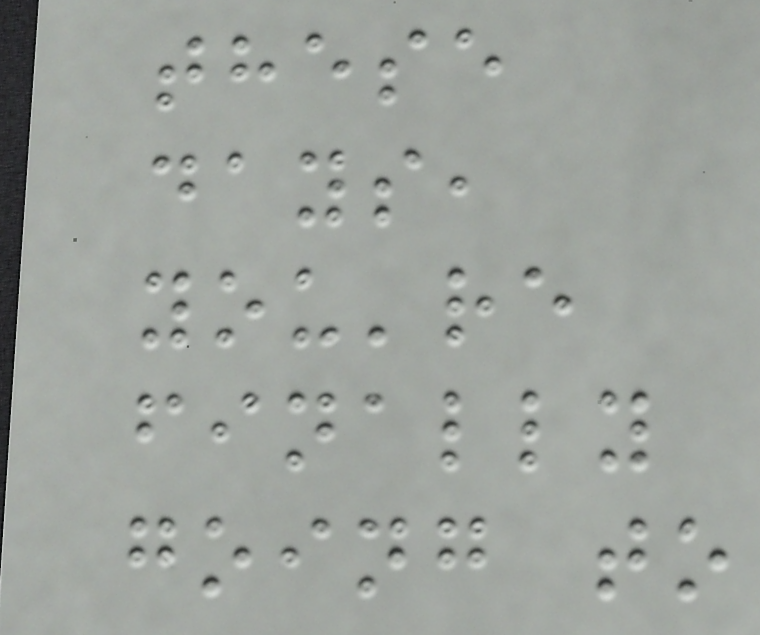these
days,
you're
finally
going to
